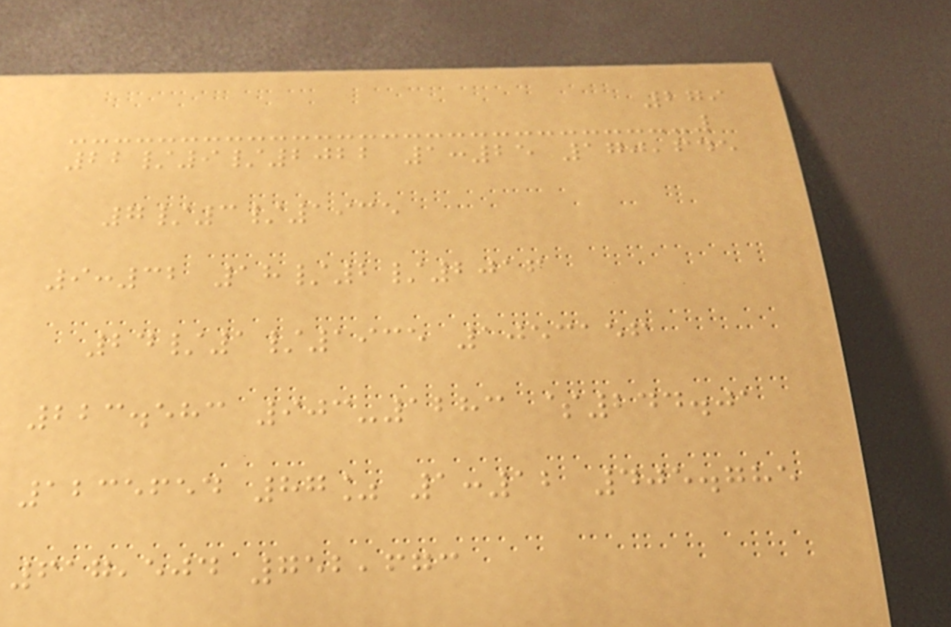279
22/9/2022 1:25 170,645
7/3/1935
9:32 18/2/2016
24/1/1935 1053156
223.583 903-1283 $244.01
1235654 87% 1:12 405.785
617,504 752,673
